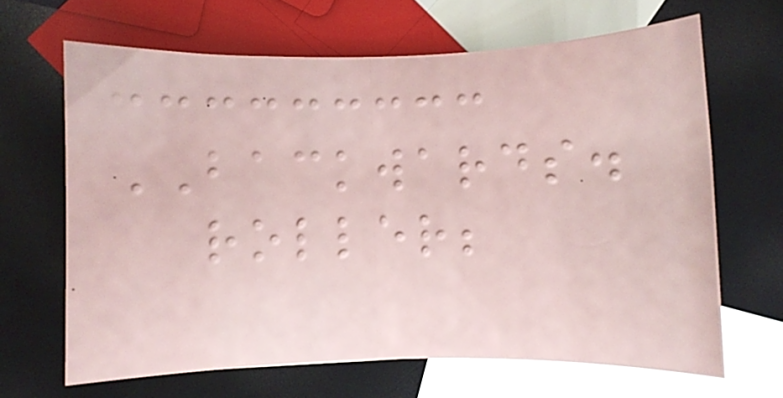BACKWARDS.
roller;
